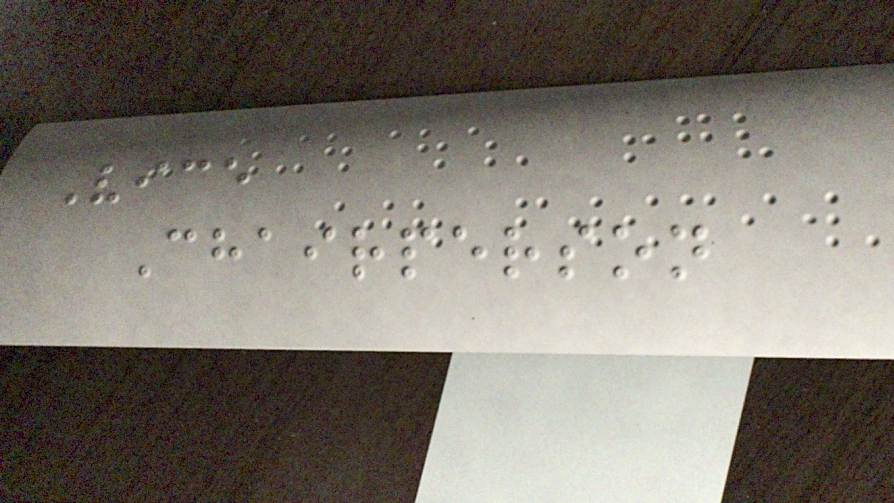Vice
Chairperson
